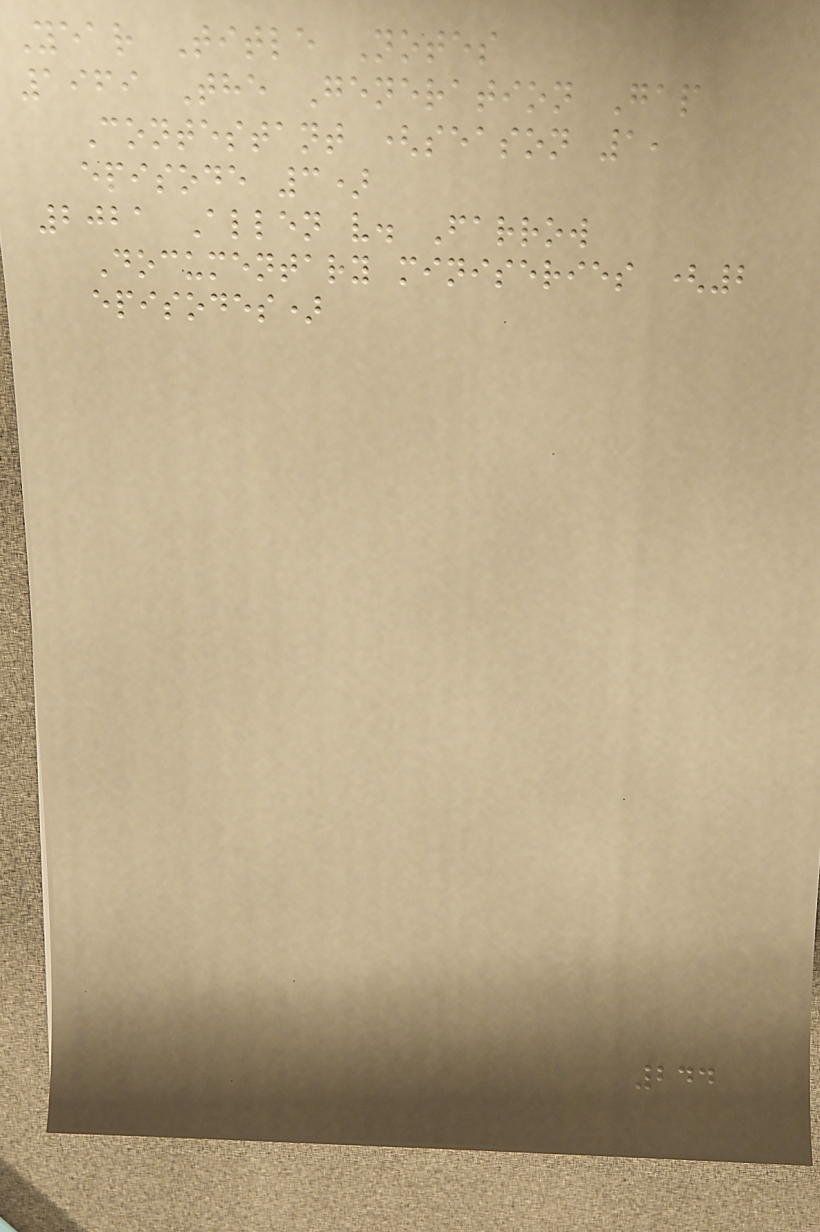Year Title Notes
1969 The Generation Gap
Contestant (season 1,
episode 3)
2021 Allen v. Farrow
Documentary miniseries (2
episodes)
244
